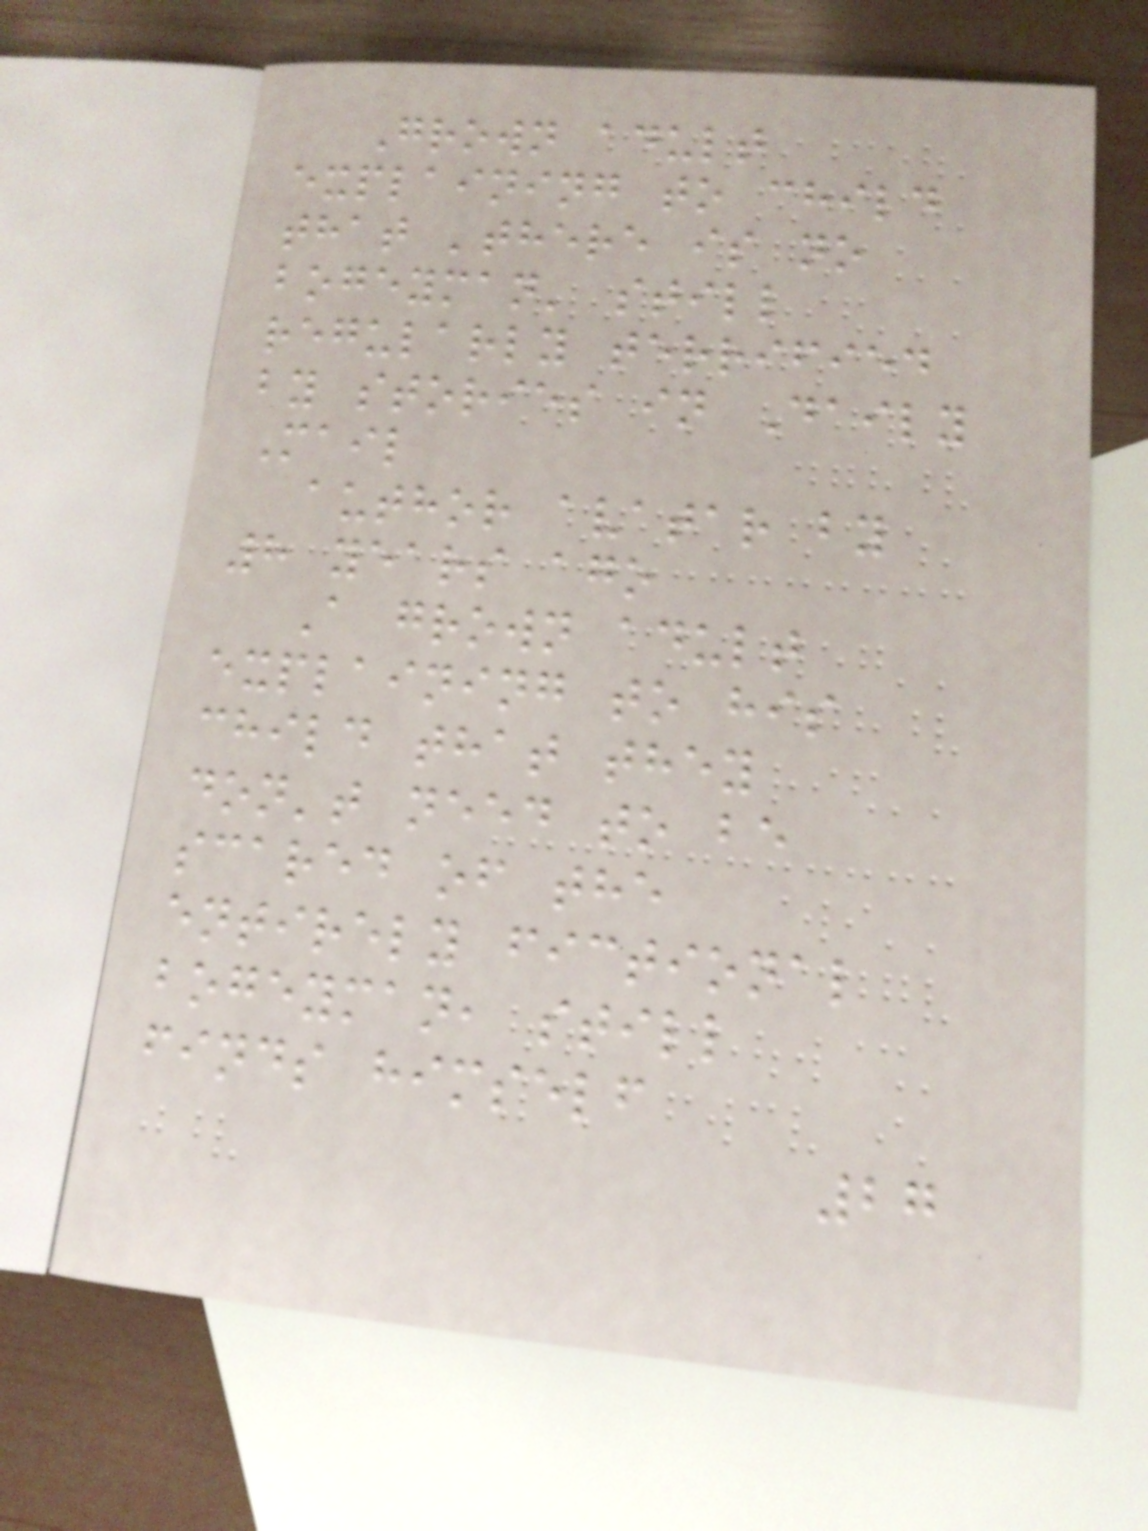Grown adult
explaining to child
that 'there is no
bogeyman' still
regularly terrified
by stories in Daily
Mail
author avatar by
8 years ago
A grown adult
explaining to his
child that they
don't need to be
scared of the
entirely fictional
bogeyman, still
finds himself
27
